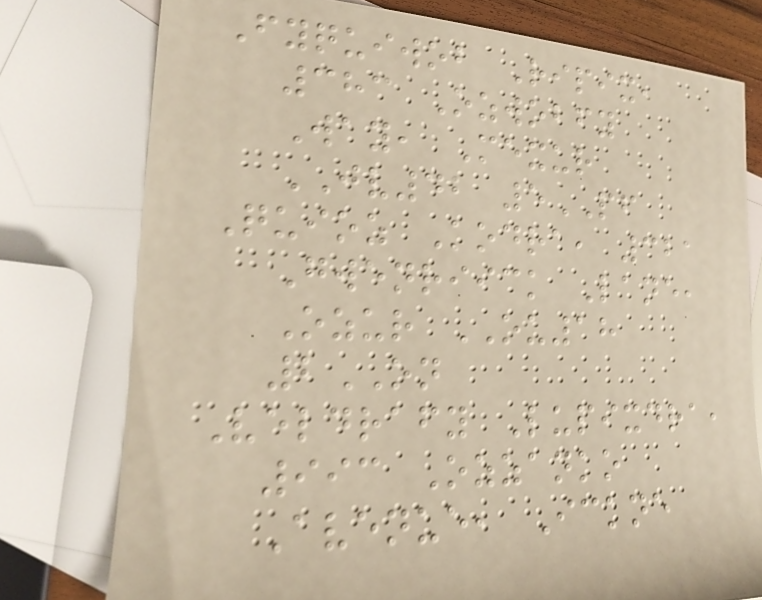Fyquiwob Ripix,
383 Ozwobfy
Way, Mexur
JV42 5PF
Quioz Kodra, 321
Gwenriick Lane,
Ozur OU18
2ON
Veldrafy Lupixdra,
993 Ozzanko
Avenue, Ickne
